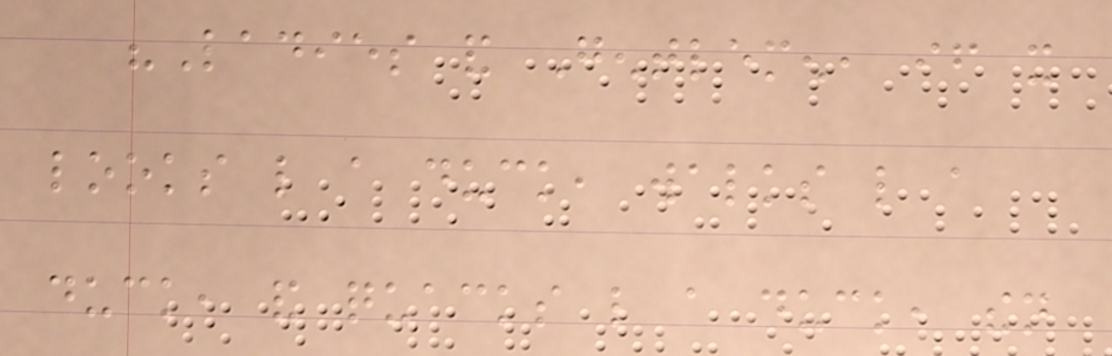"Ladies and Gentlemen, if it
looks like a duck, walks like a
duck, and quacks like a duck, then
